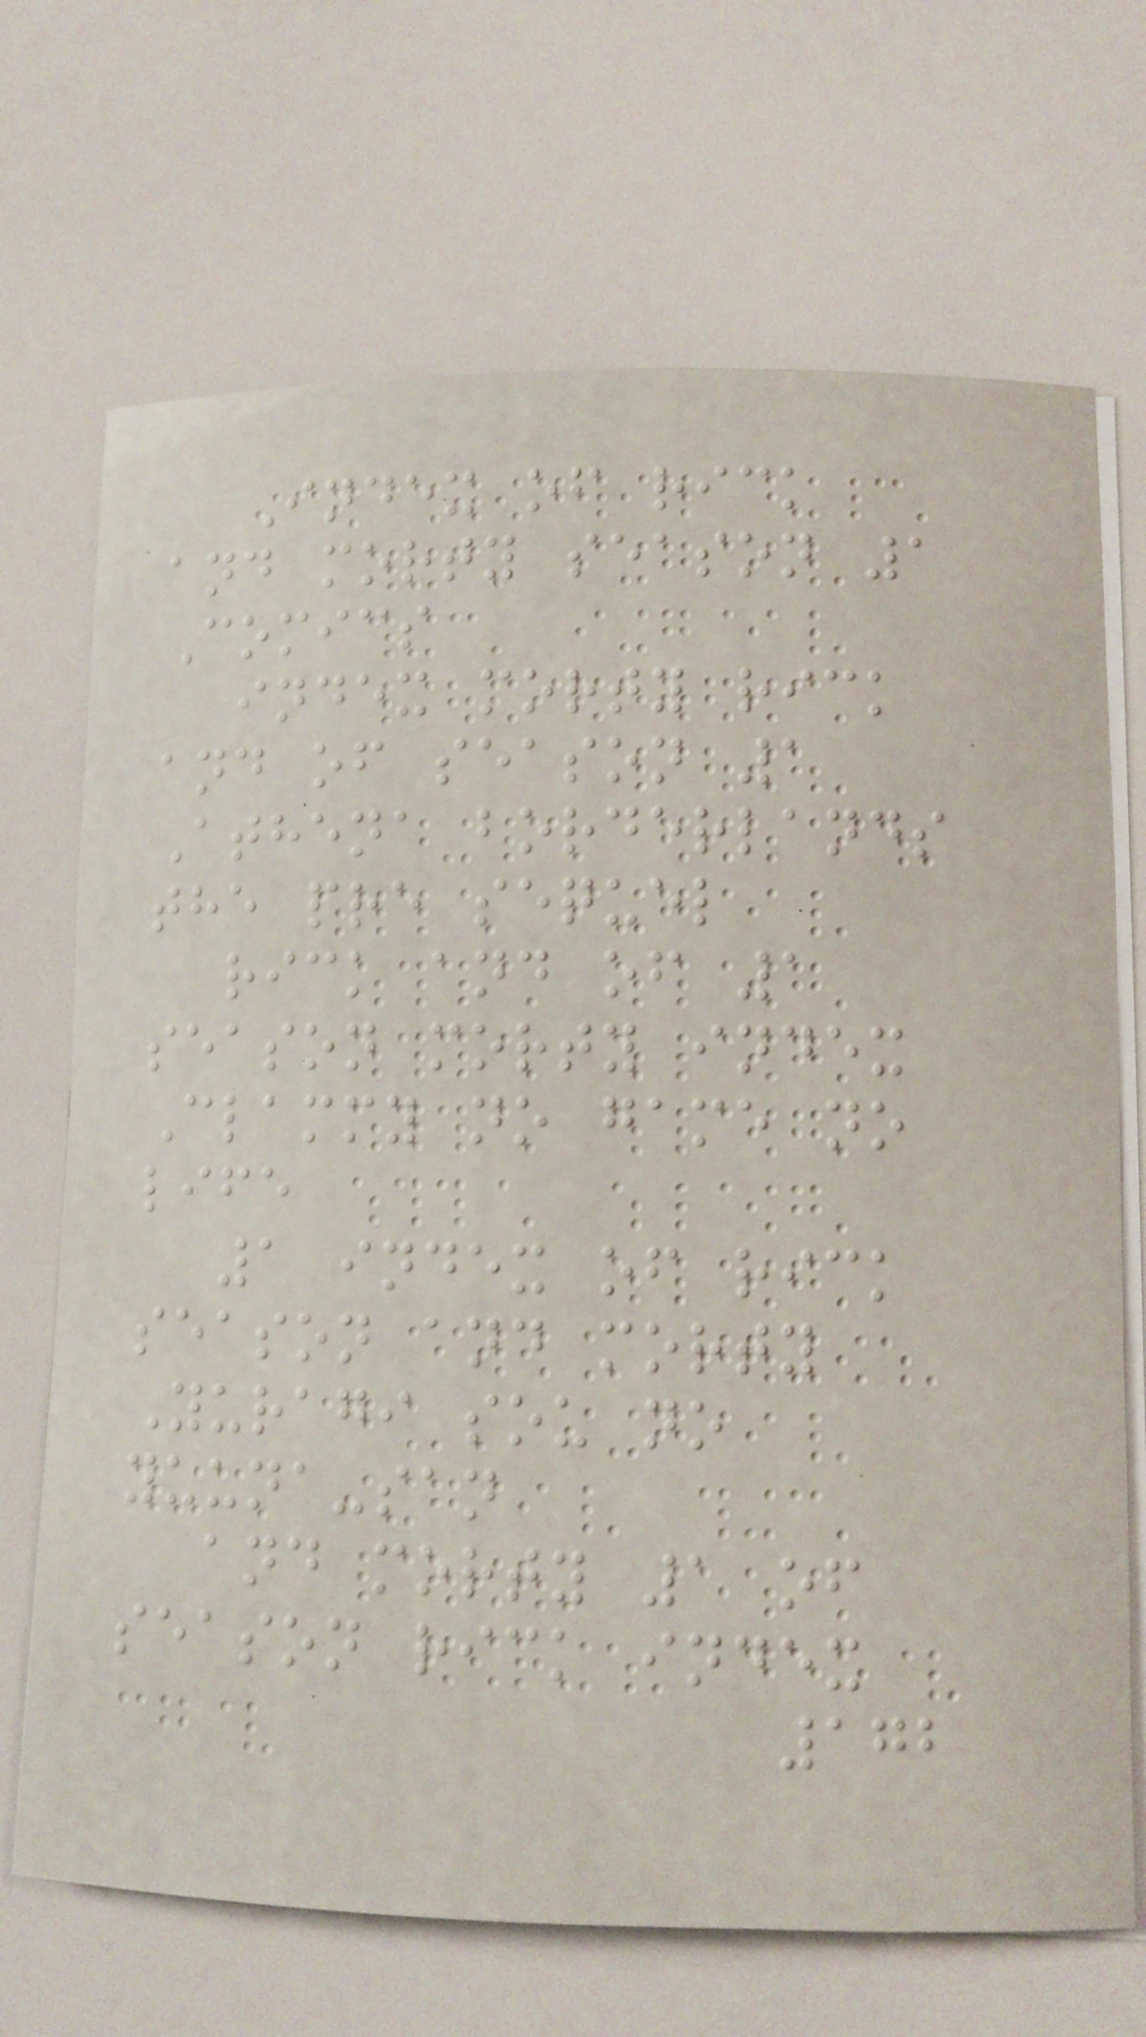Index of rick
and morty season 1
Comics
index morty rick
and of season 1
Athena borderlands
the pre sequel
rick and of 1
season morty index
Clammy no game no
life
1 index of rick
season and morty
Yuragi sou no
yuuna-san
and morty 1 of
season rick index
172
